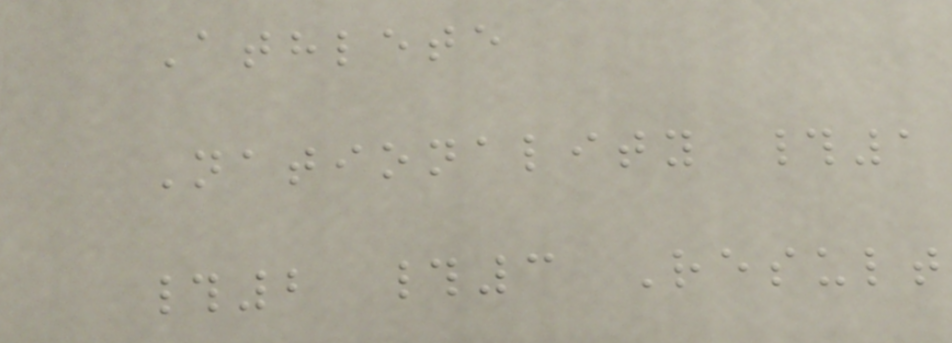Athlete
Nationality #1
#2 #3 Result
